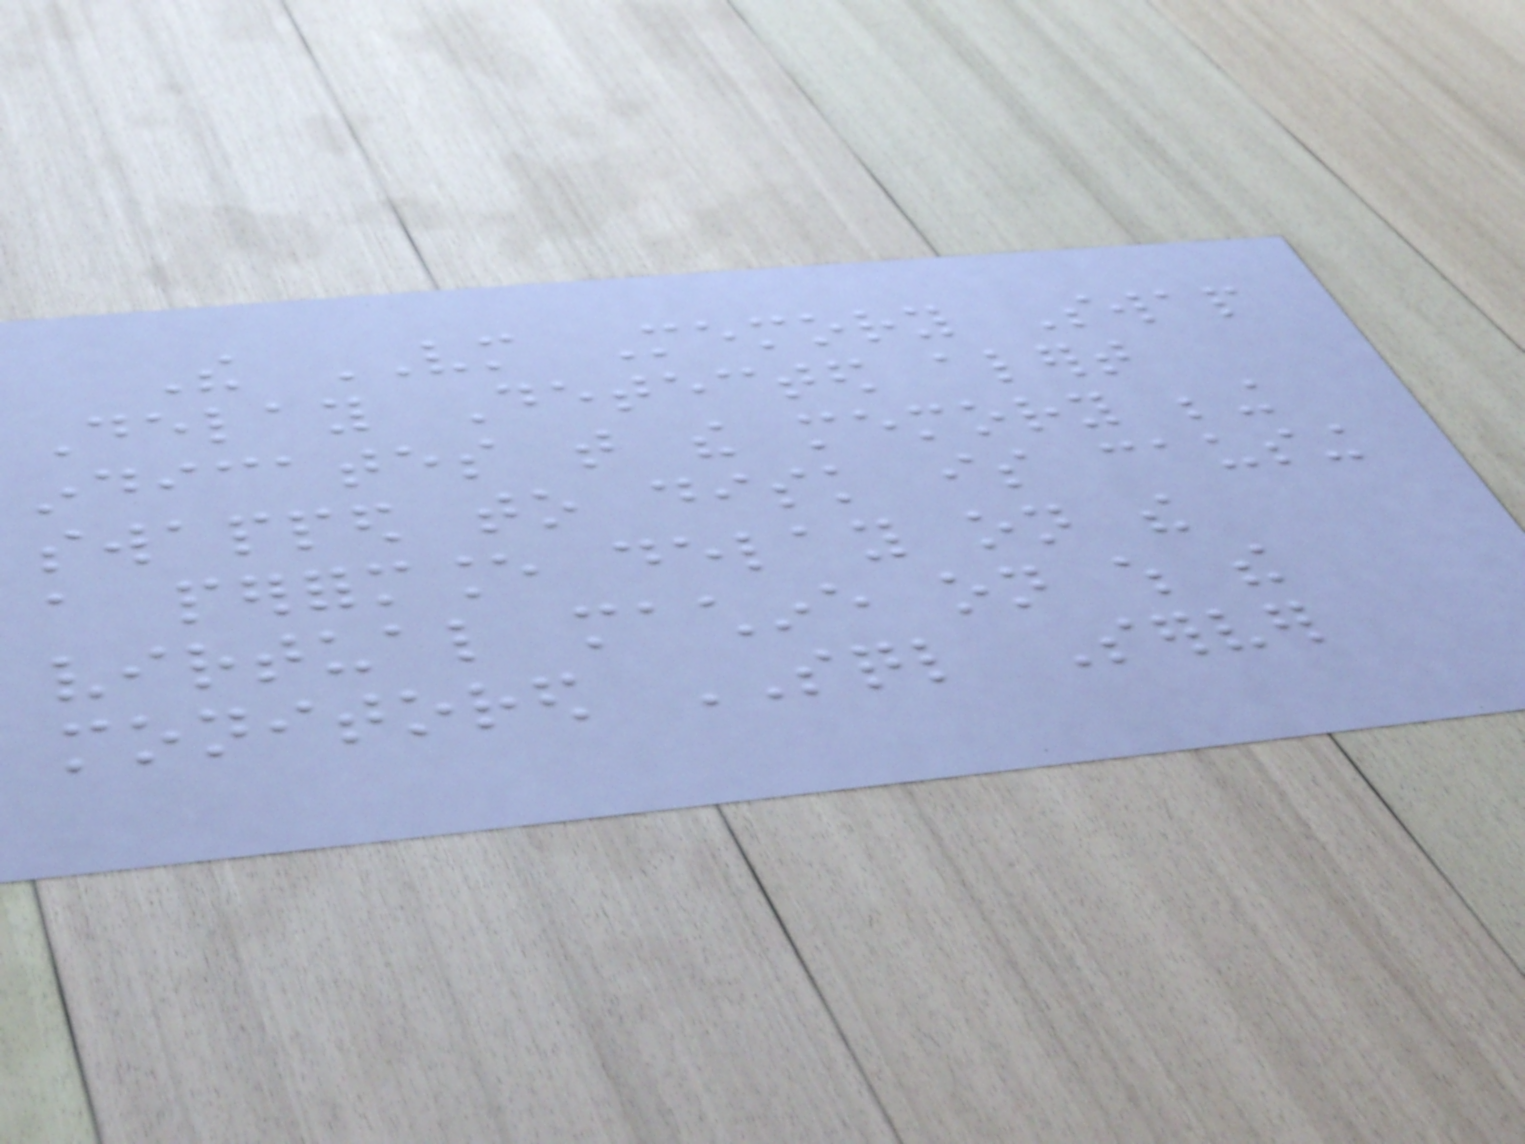The VM Memory Swap
Delay Detected alert
indicates that the memory being
swapped to disk is causing
a performance delay on the
virtual machine on which the
monitored SQL Server
